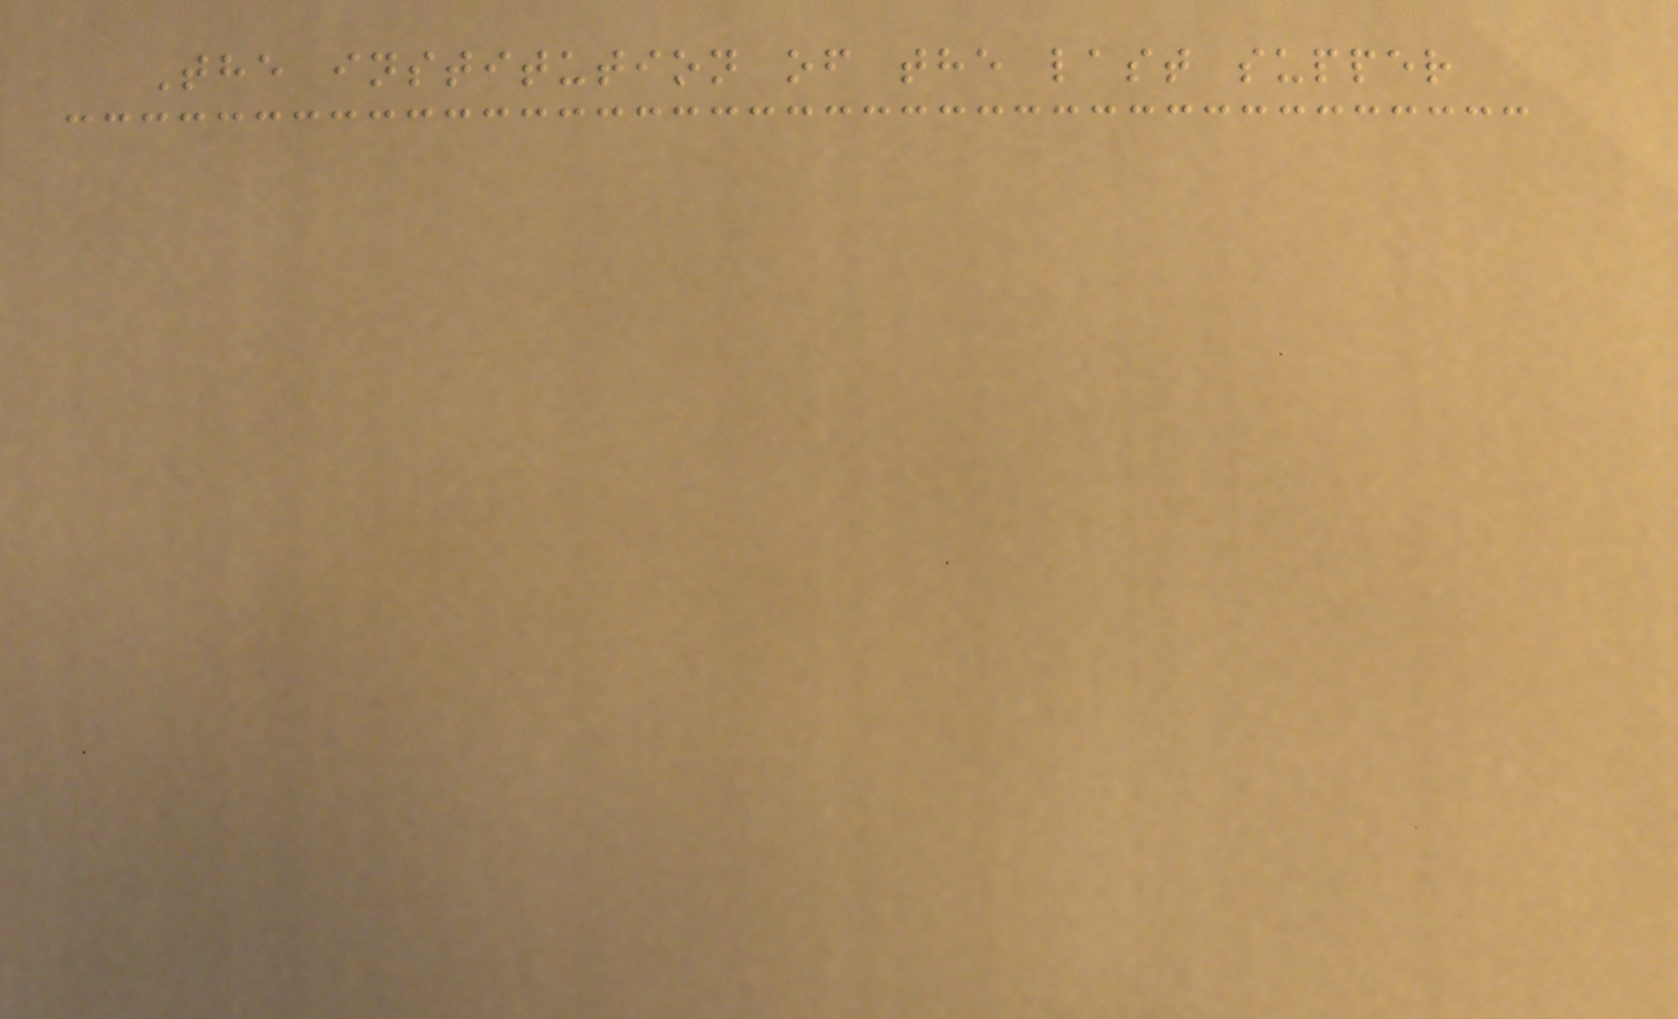The institution of the last supper
